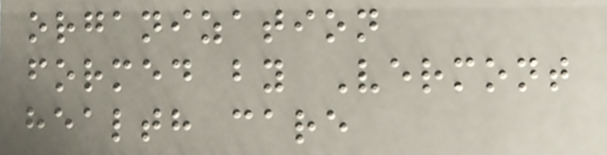organization
formed by Vermont
health care
